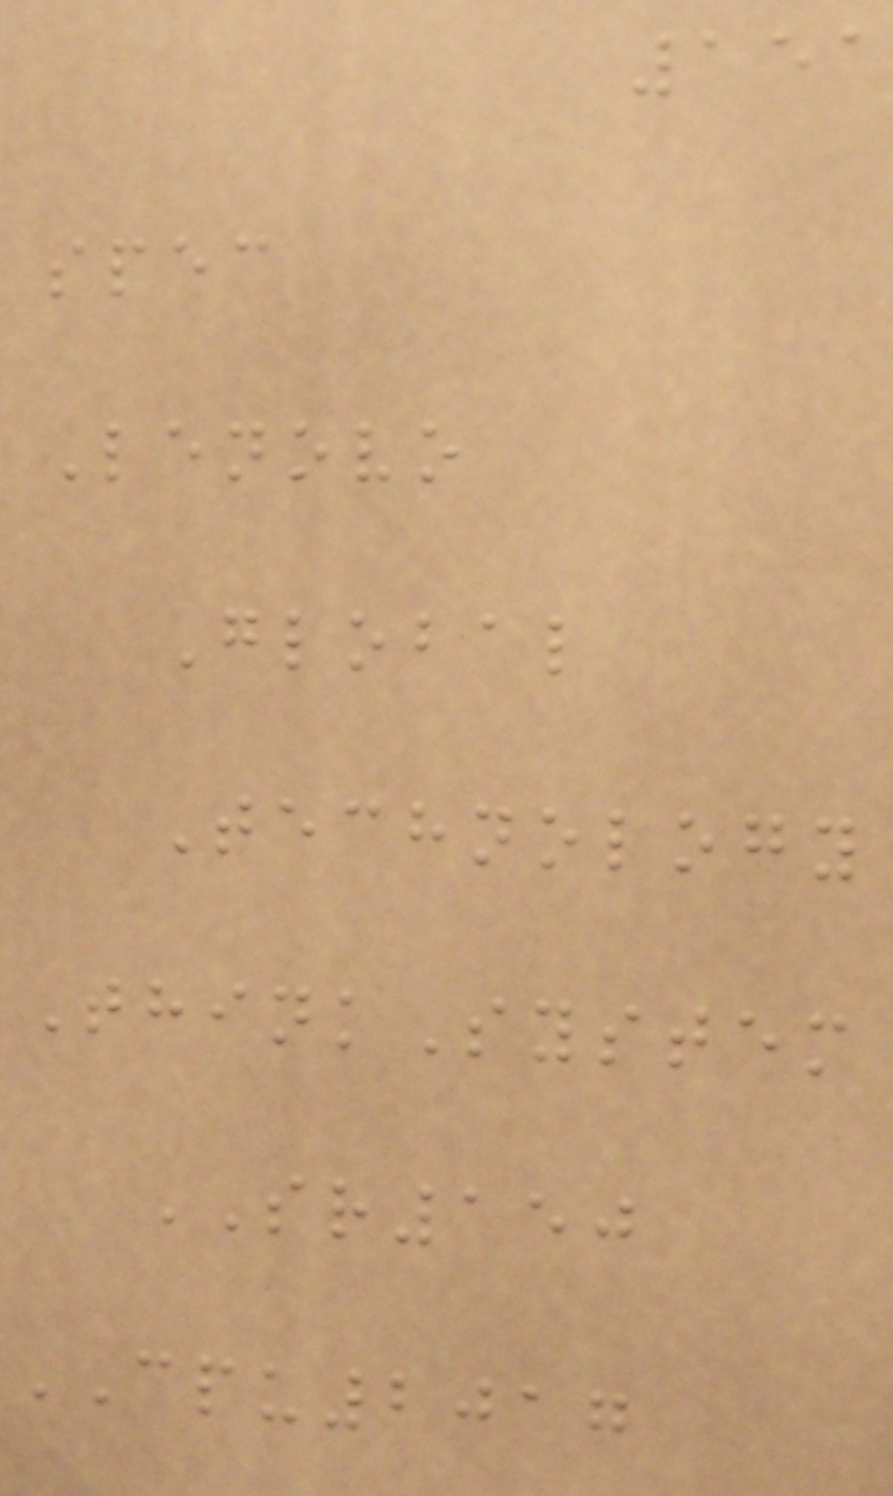151
spec
Lenovo
Global
Technology
ThinkSystem
SR150
CPU2017
